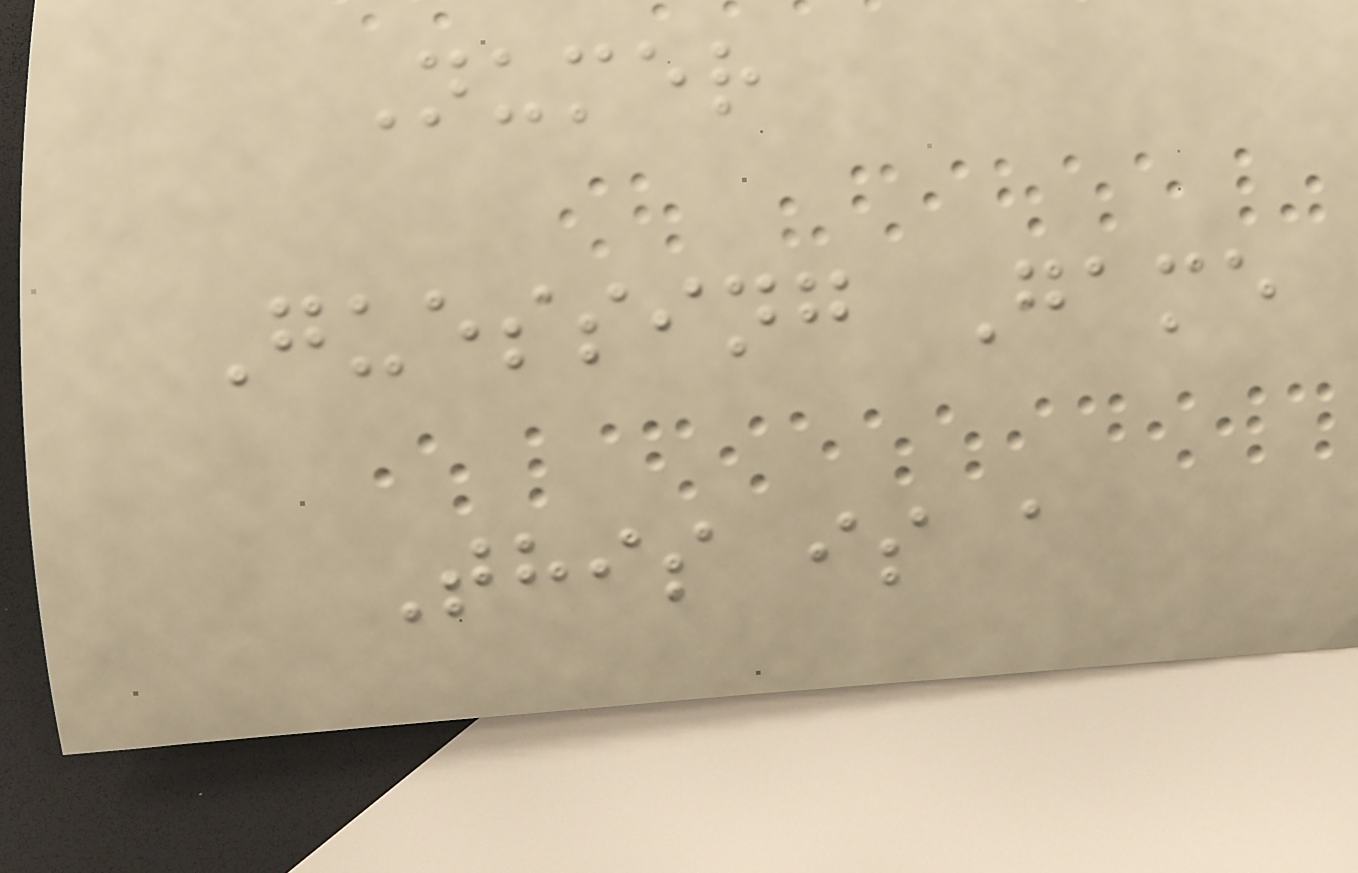Numer
Guessing Game
This is a
